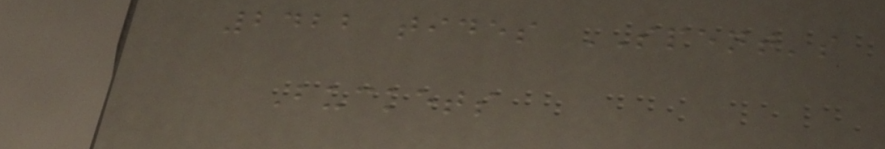2422 tides SPENT's
Buckets
